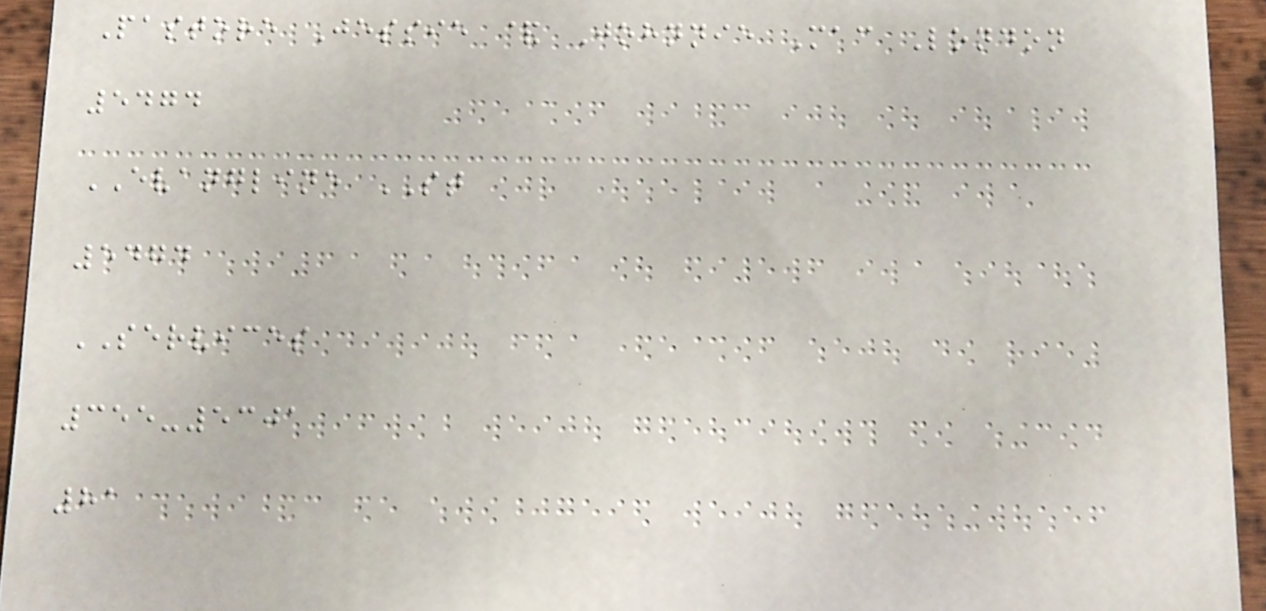Pastore Jessie & Johnnie Mac London
5474
EVANGLINE ST
5474
SERVICES
355-5301
81
